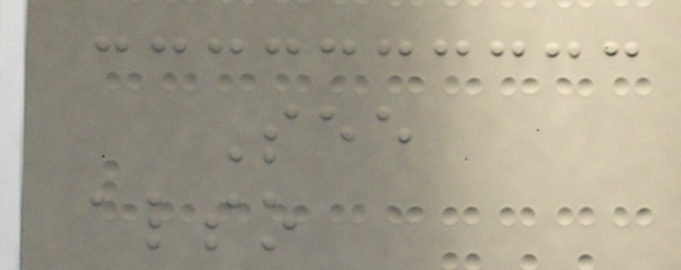See
also
